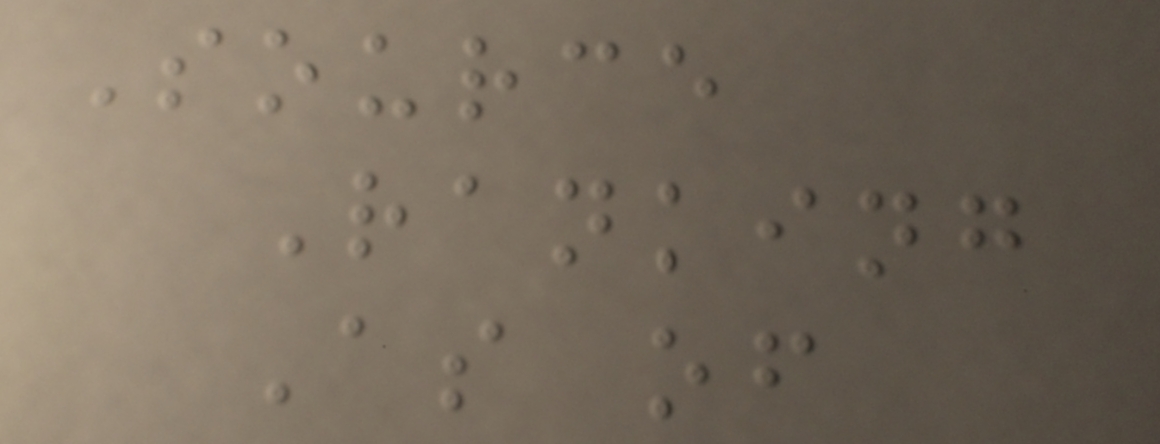Source
Ranking
As of
